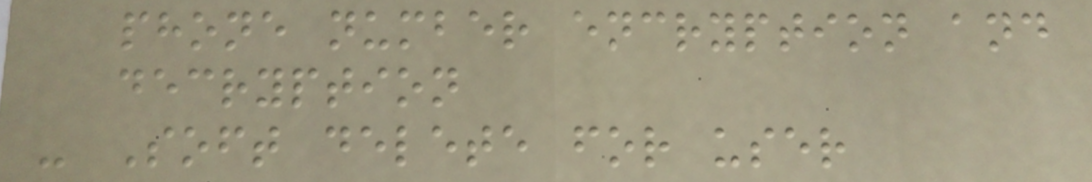phone number encryption and
decryption
- Soft delete for user
